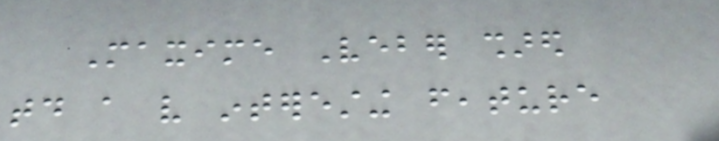Maxime Veber shared
today a very interesting feature
